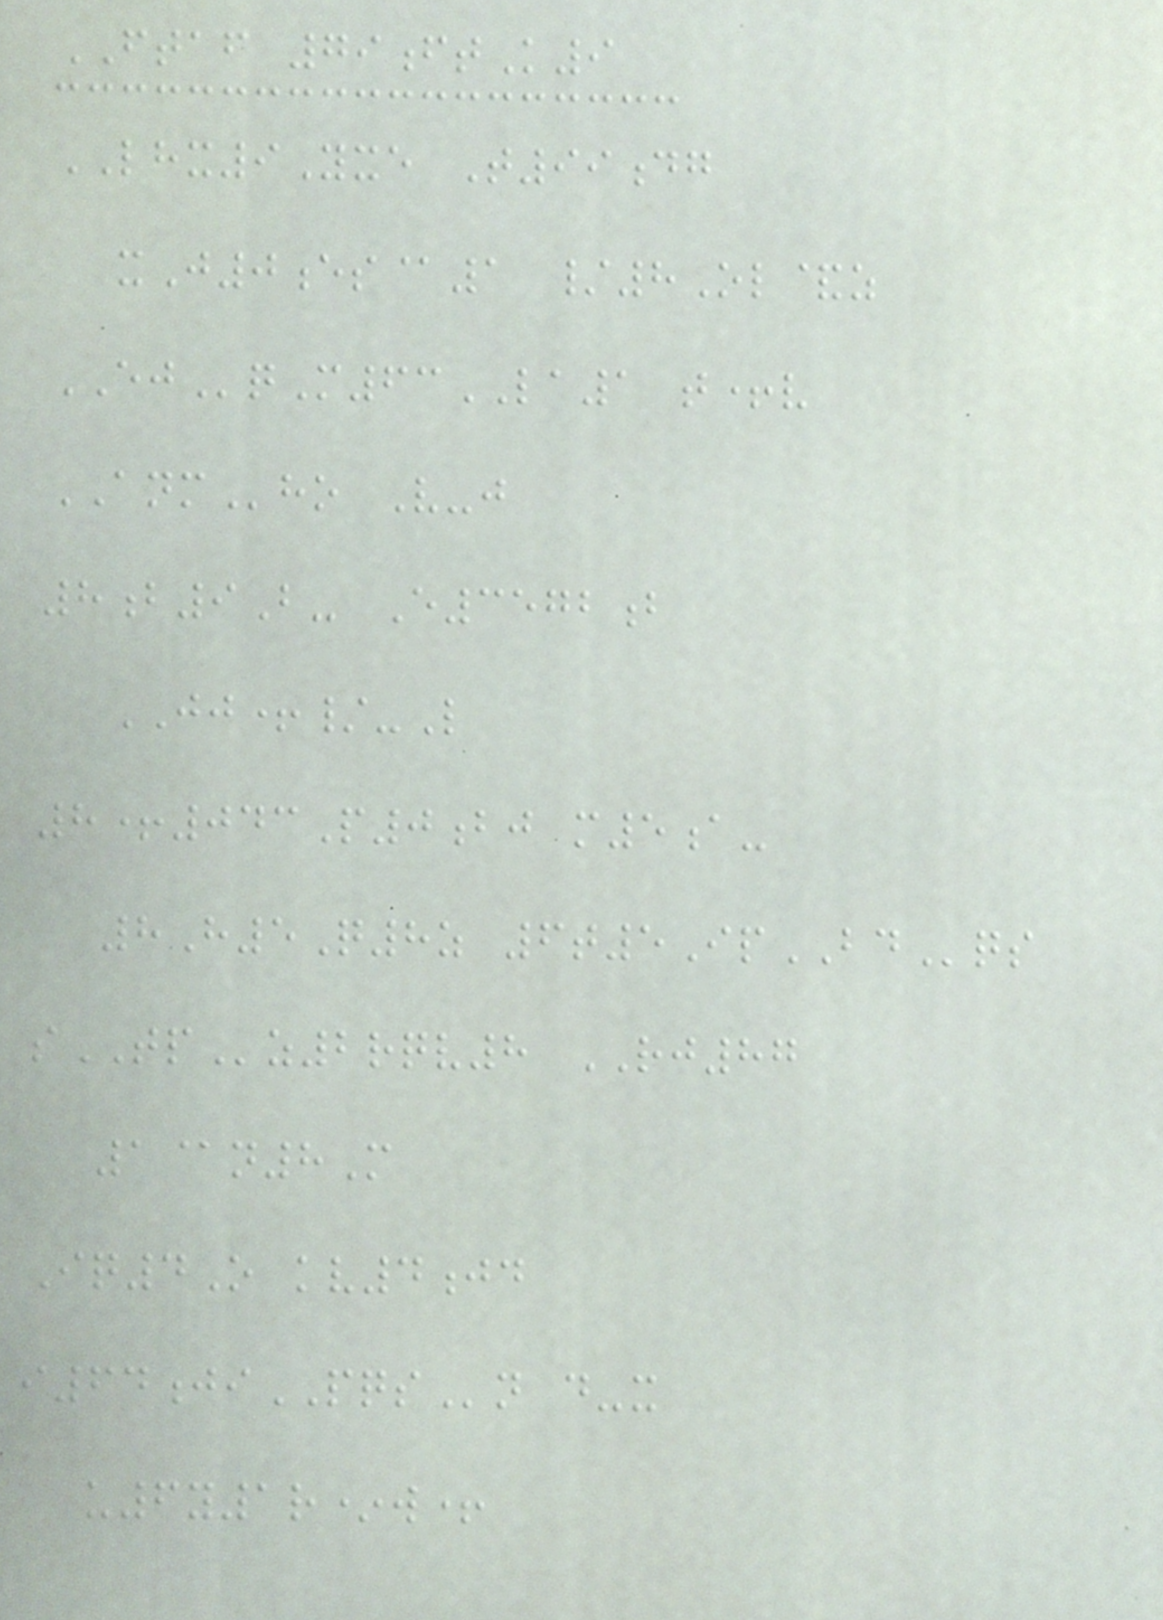FTAF 79ftK9
LHX9Yxe T99dg
xJ0es@1 /8Ol&z
EJqM63LA1 t+v
ANMho V-j
8b9B- E3572b
JJ+/-L
8+043P0bj m5a-
8H5Q8z 6t5IpBDqs
sTPz2rqv8 RJ87
1@n8M
Iq4O kv4jd
i64jiPQSn d-x
u6y1r*w+
